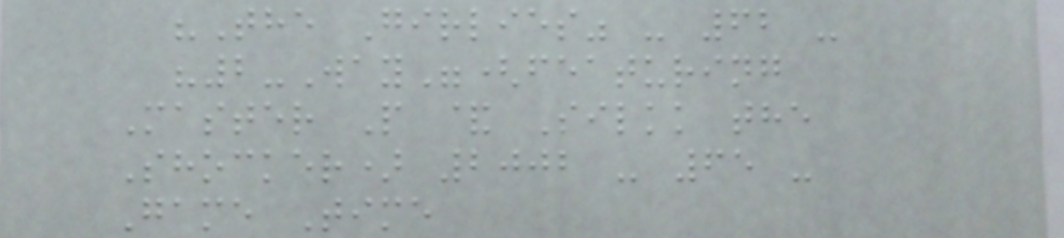"The Girlies" - 62 -
"2-Way"(featuring
Master P & Silkk the
Shocker) 2002 - 65 -
Game Time
